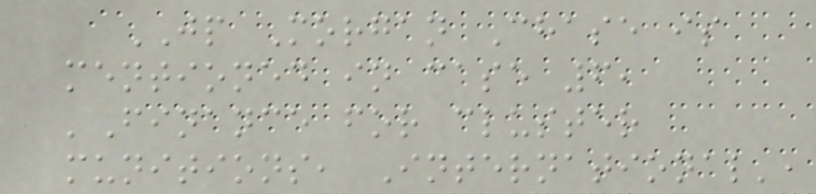JP Morgan Chase is
mentioned in case 6,
'Finance for cluster
munitions, International',
